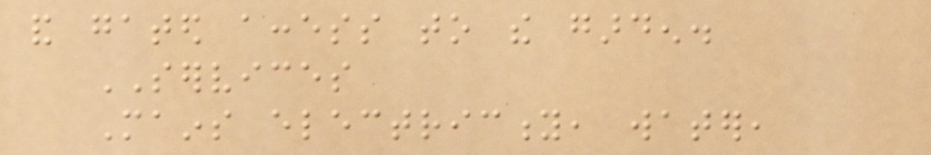and gated access to the garden.
SERVICES
Mains electricity, water,
